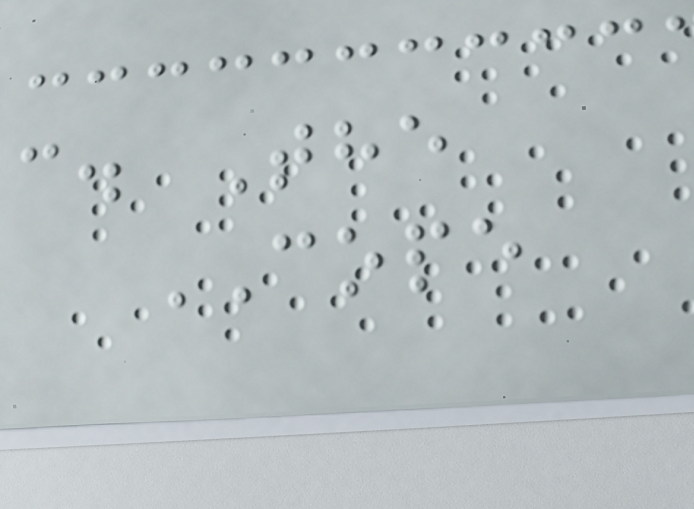c. The
COPE
